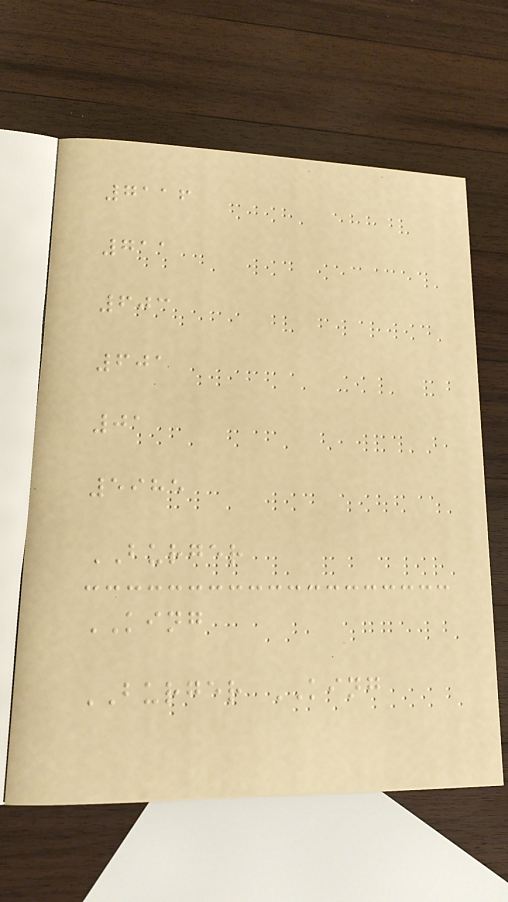7116
711
603
601
01
5985
BURGER
KING
BURGER KING
